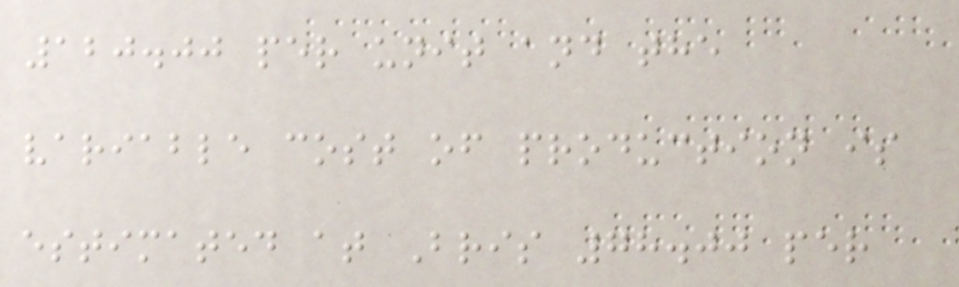120.00 per unit and the
variable cost of production is
estimated at Bris 78.00 per
